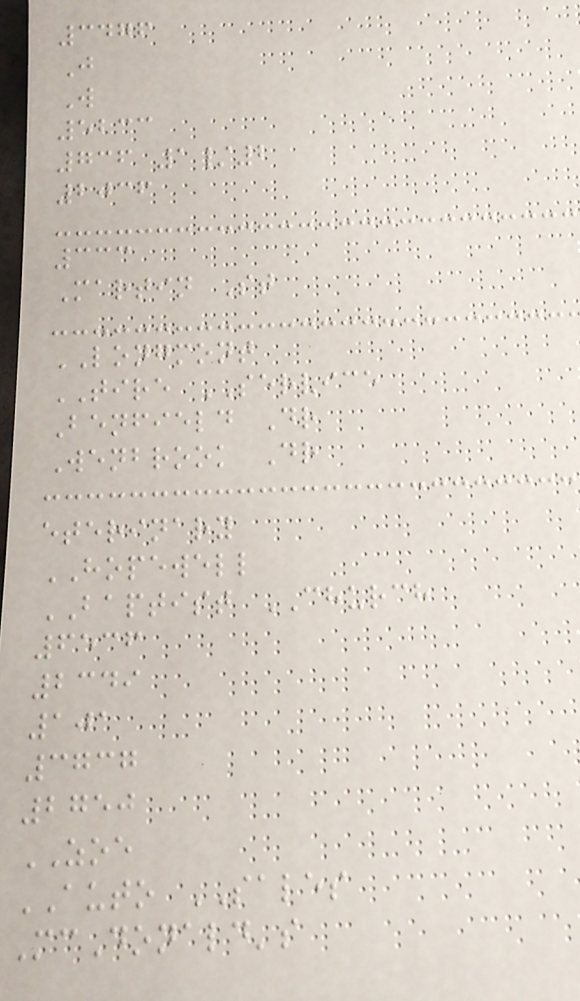3476
J
W
5233
736 1/2
2036
333
Martin St
LONGMONT
TIRE SERVICE
Benfield Dr
Wenbrook Dr
eterinary
HOPEWELL
BAPTIST CHURCH
6536
2349
101
3737
2750
ZOE
AUTO SALES
McDonald's
